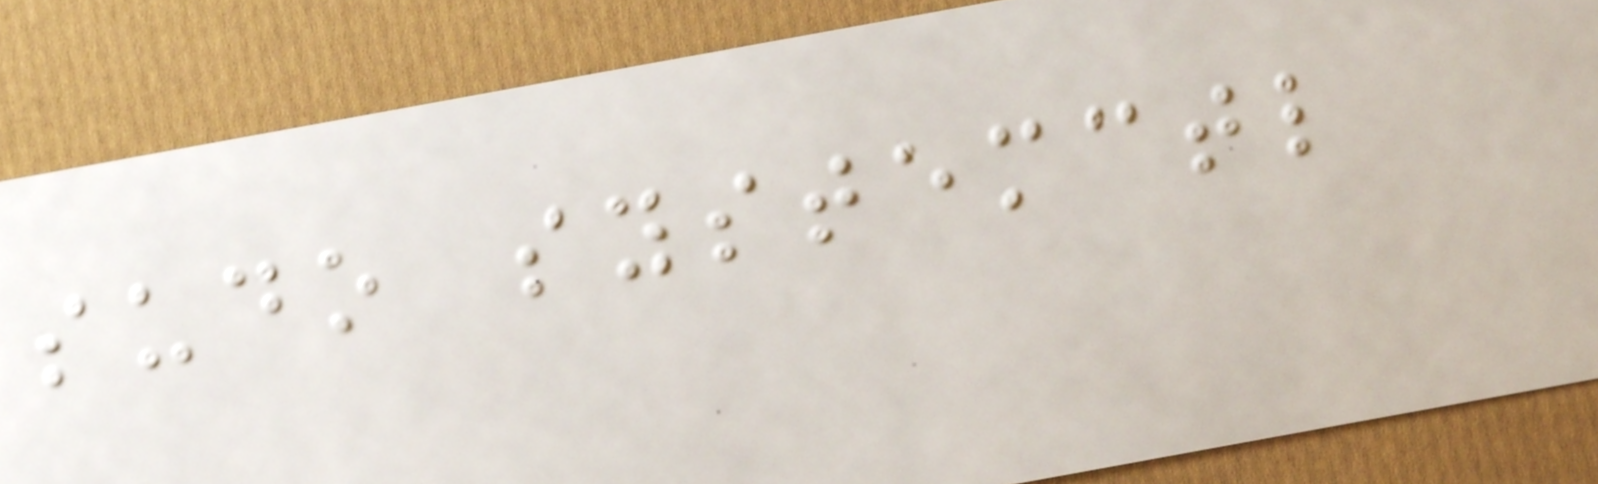sudo systemctl
